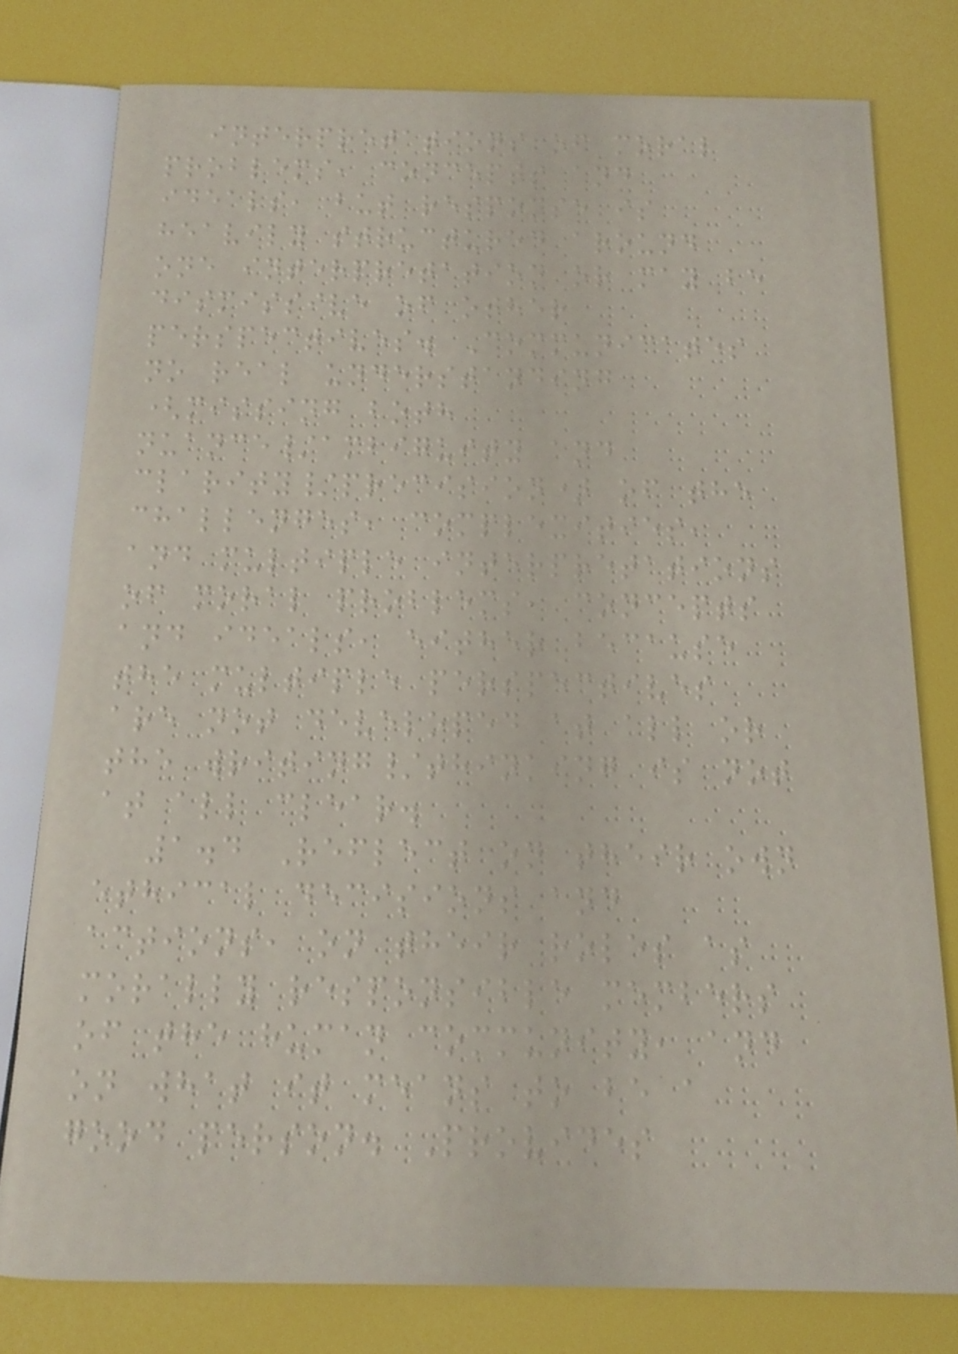interpretations of moral
problems, concepts and
ideals, but response is
heavily structured around
one interpretation or may be
dismissive of other
perspectives. Communicates
no real understanding
(missing both
nuance/ambiguity and
clarity/precision) of the
challenges, complexities,
and multiple interpretations
of moral problems, concepts
and ideals, either because
the multiple perspectives
are not developed at all or
the writing/thinking is not
at all clear.
1.4 Reflect on their own
ethical decisions and
actions, on their roles as
morally responsible members
of the human community, and
on what it means to be a
good person. Provides
